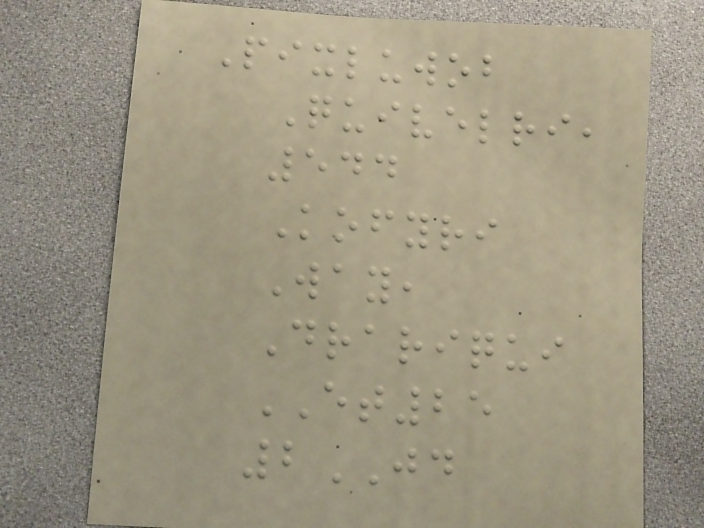Pixluwob
Quivelri,
544
Kofyri
Way,
Drariqui
ET25
2JD
